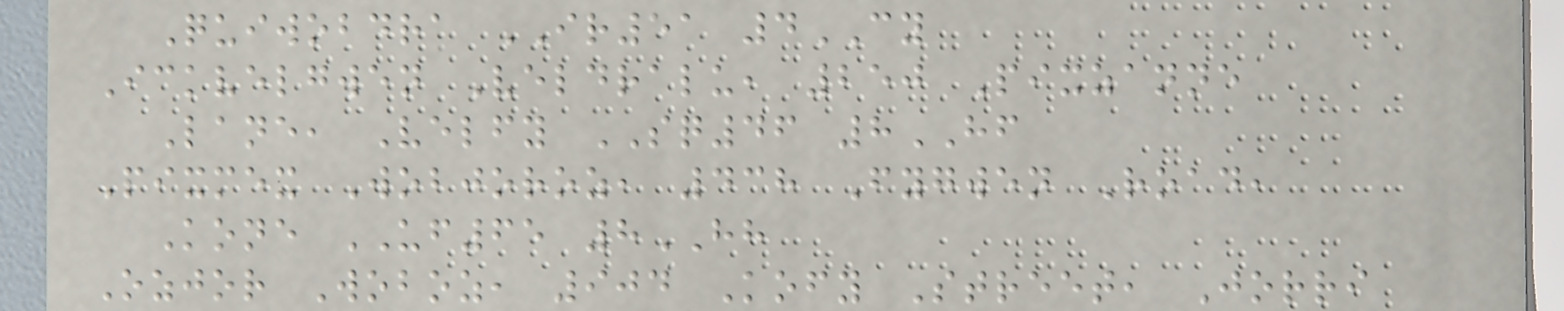Quiwobdra IR51 4CY
Ickvelgwen Veldralu, 250 Pixzanne
Lane, Velfy SQ46 8HF
Pixmex Wobjoroz, 438 Fygwen Road,
Kone UF65 8HH
Ozjor Woboz, 904 Kofy Street, Jorri
